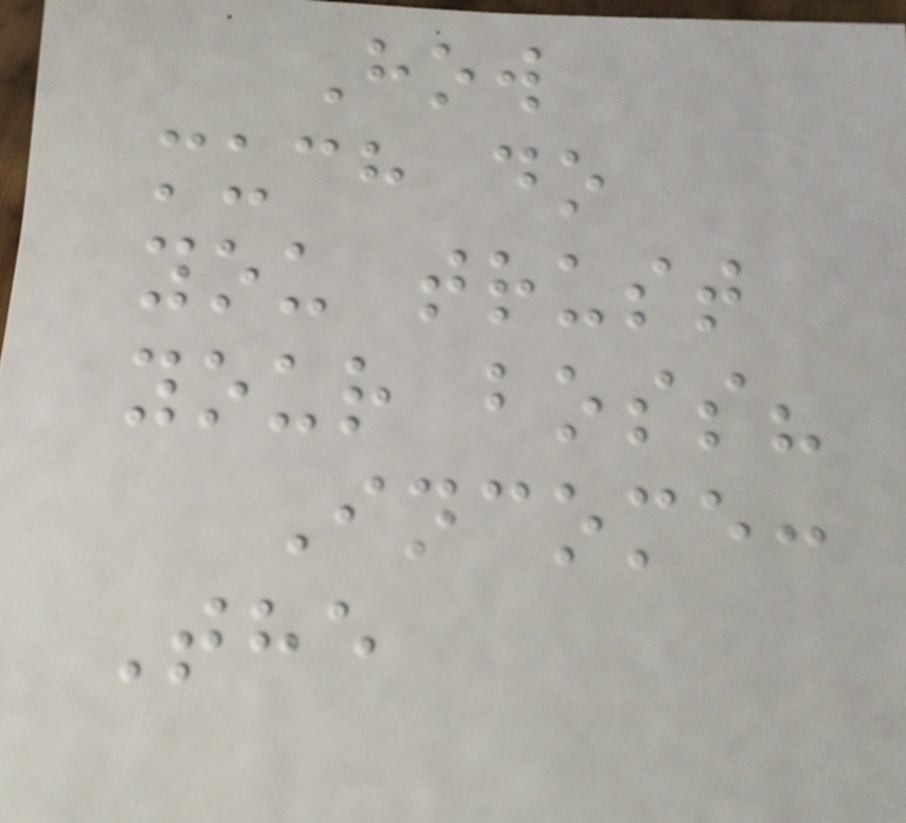How
much do
you trust
your boss?
Income:
The
